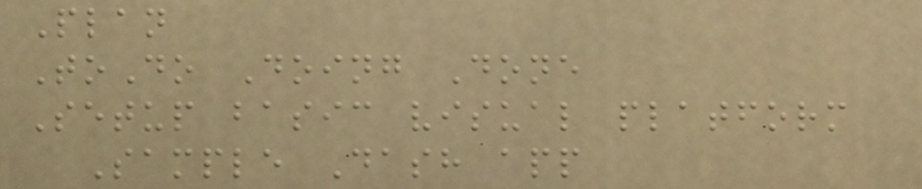Plan
ToDo Doing Done
Setup basic visual platform
Sample Dash app
